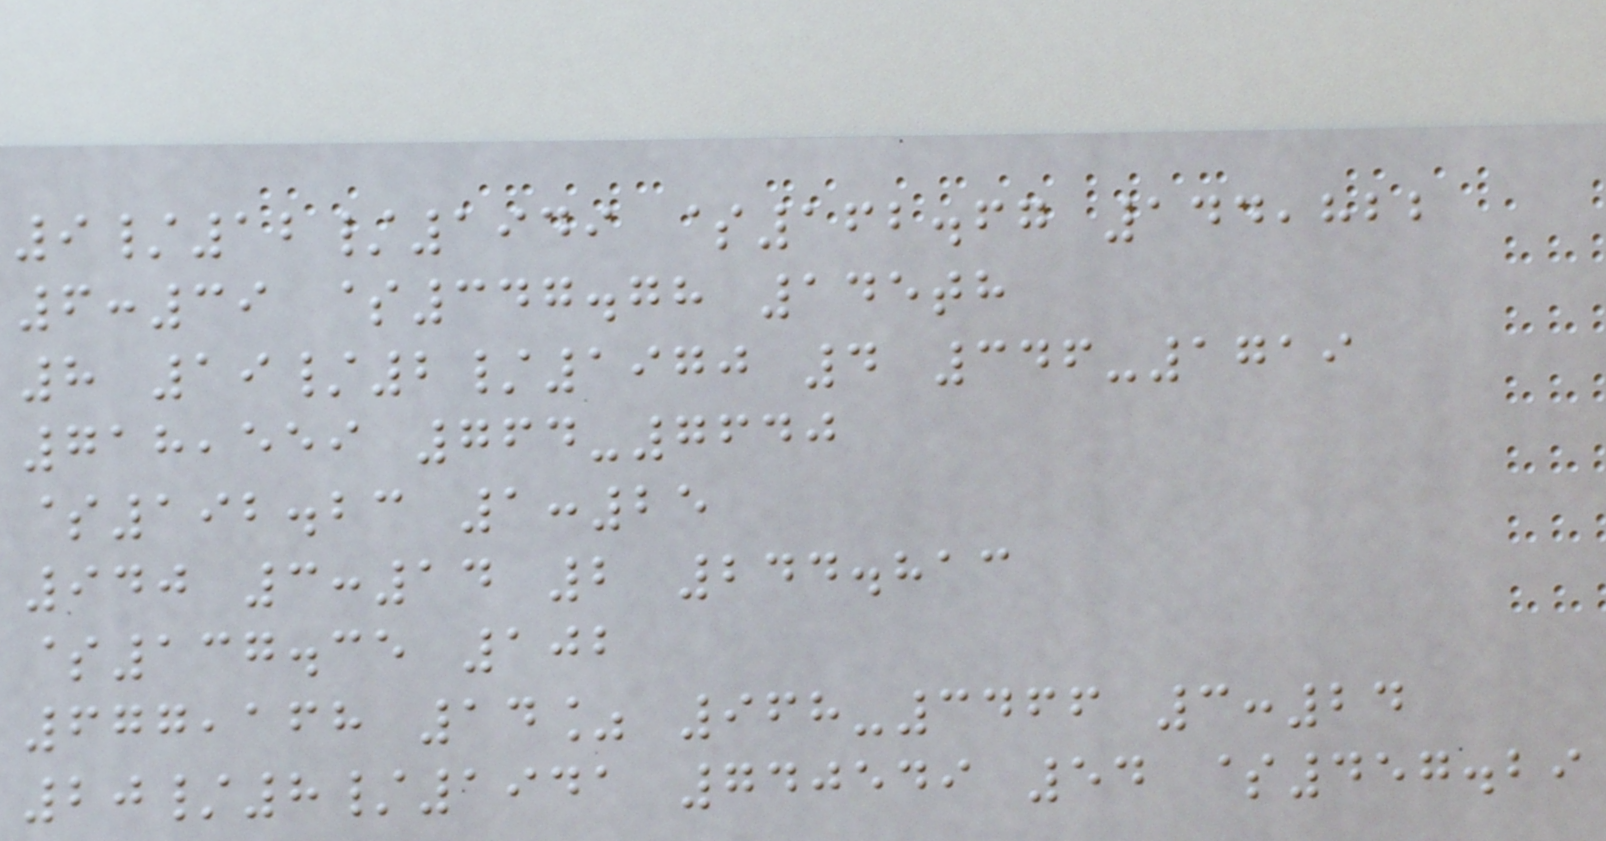9/12/1949 $162.67 144,822
6:39 $347.78 145th
8 19/2/1970 4 346-1719
718,559 764-7640
$192.23 1:25
940 3:14 2 244.813
$137.35 102
677,168 14% 968-3466 3:24
20/8/1941 740549 54 $457.29
